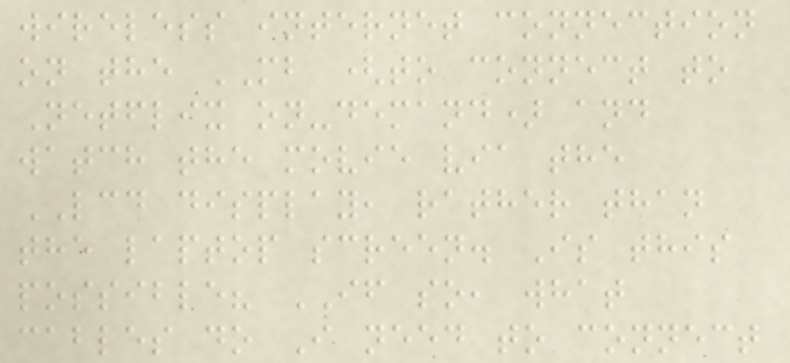wireless internet connection
on the MB (to connect to
Netflix on-demand) and
watch the movie via the
LCD display, rather than
the laptop screen. Is this
possible? IF so, what
cables do I need to connect
